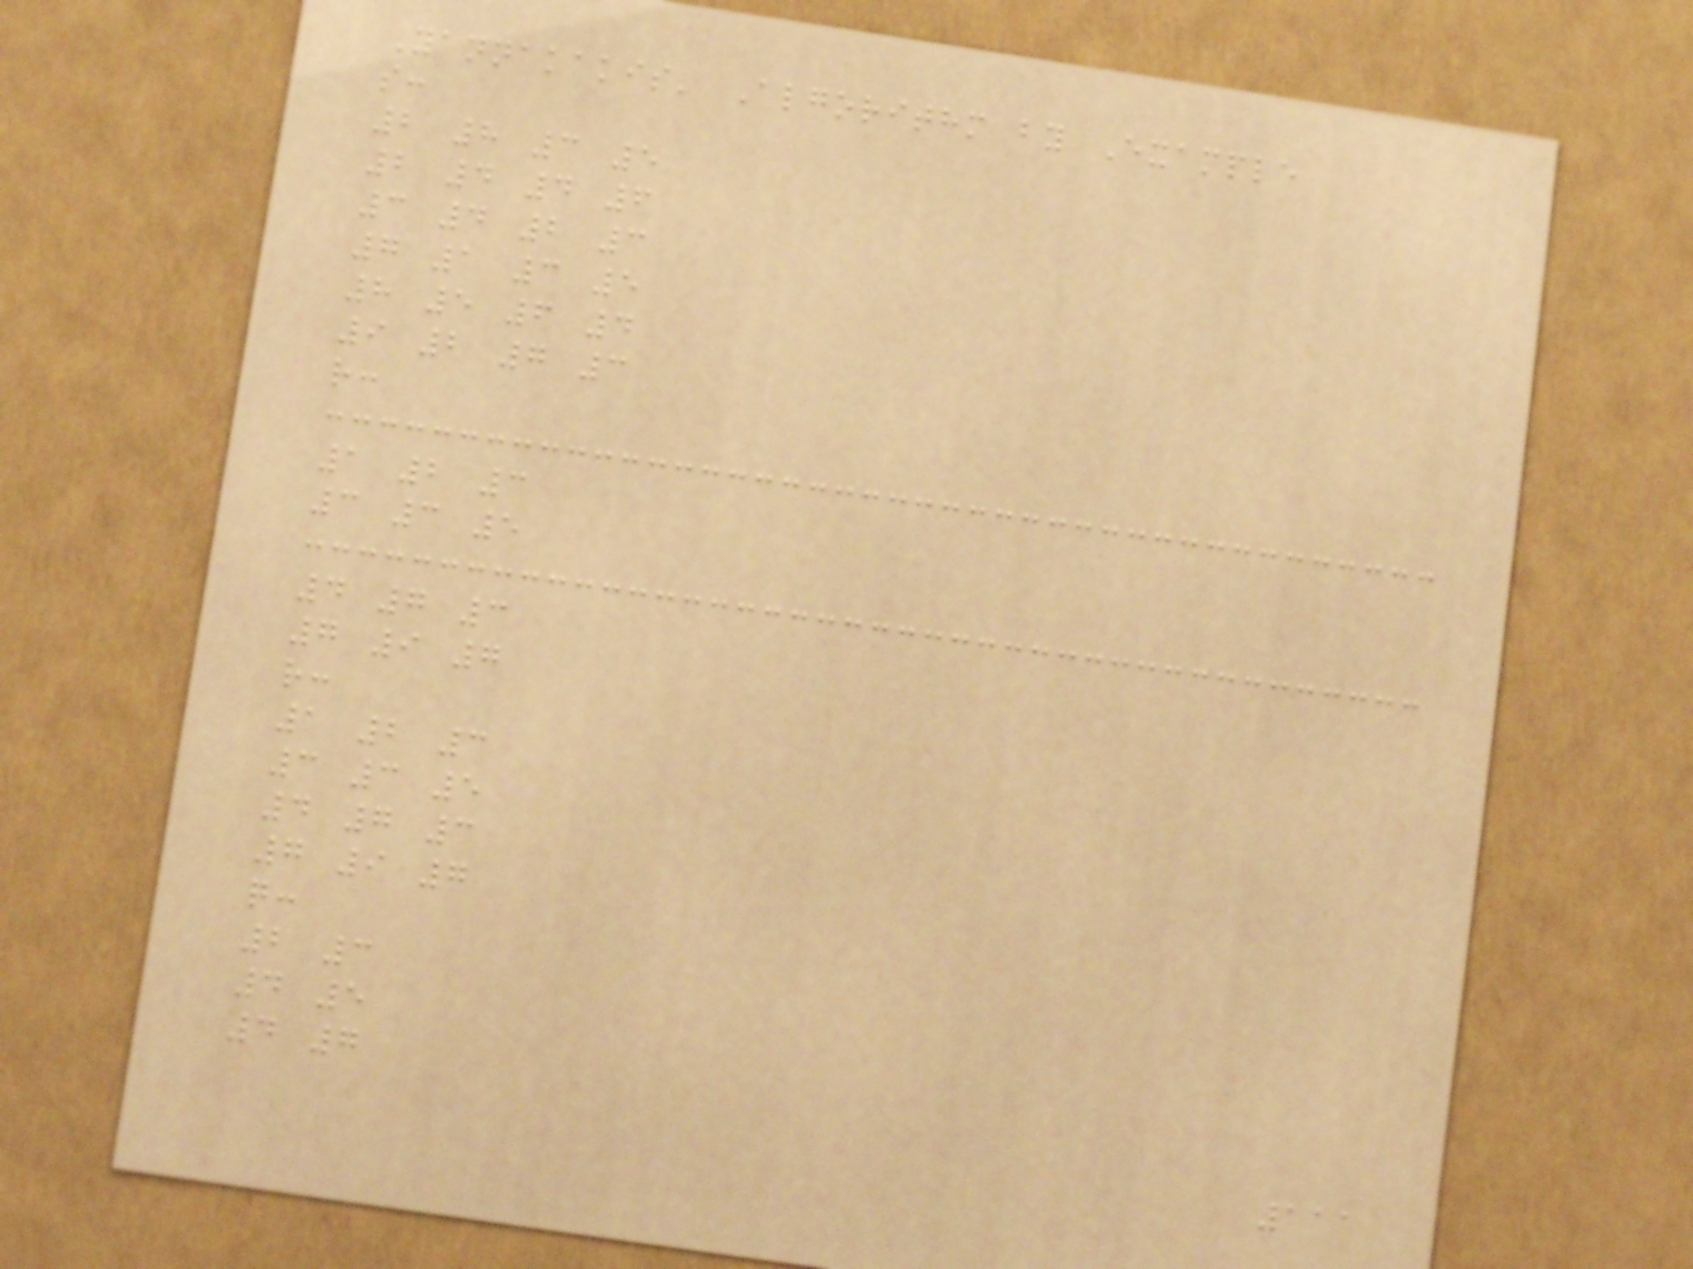Yannakakis' Algorithm by Example
s:
2 8 3 5
2 4 4 6
3 4 2 3
7 1 3 5
8 5 6 4
9 2 7 3
r:
1 2 3
3 3 5
4 7 3
7 9 7
r:
1 2 3
3 3 5
4 7 3
7 9 7
q:
2 3
4 5
4 7
111
